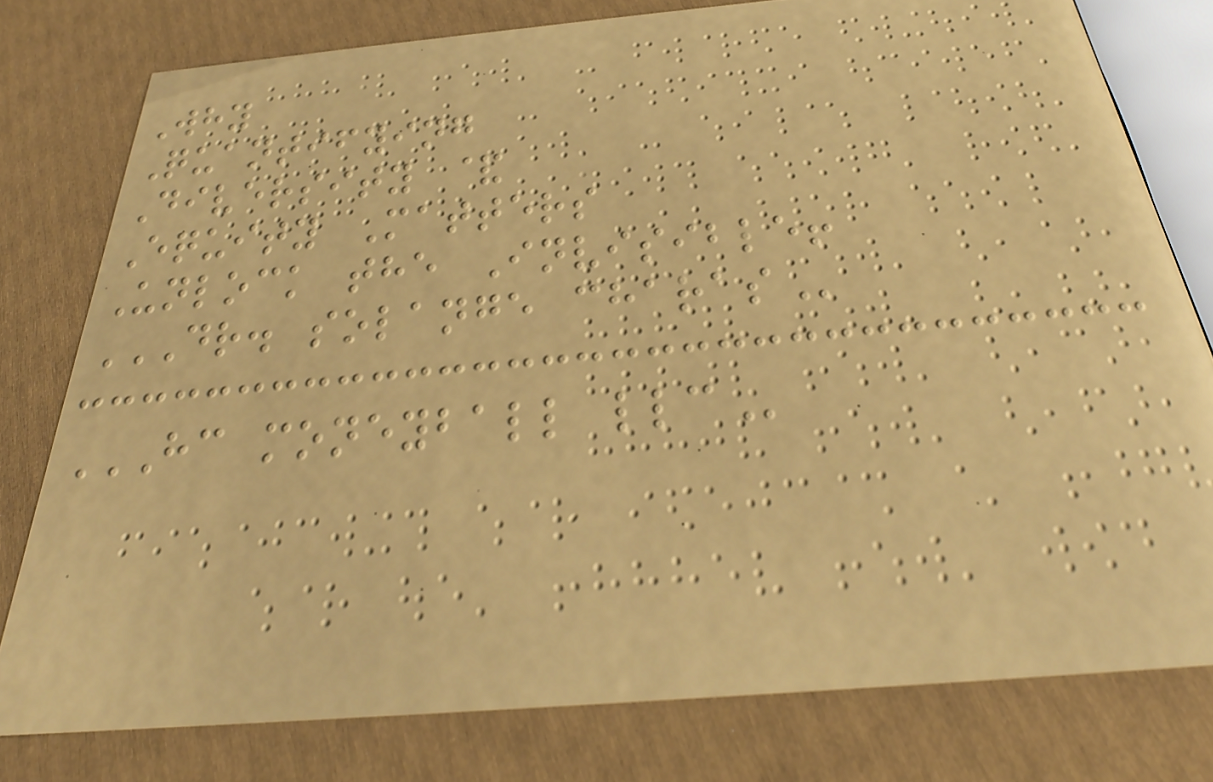Why
Quantifying
Diversity &
Equity Matters
Unlock the Invisible!
DR. SOLANGE CHARAS
HC MONEYBALL LLC
